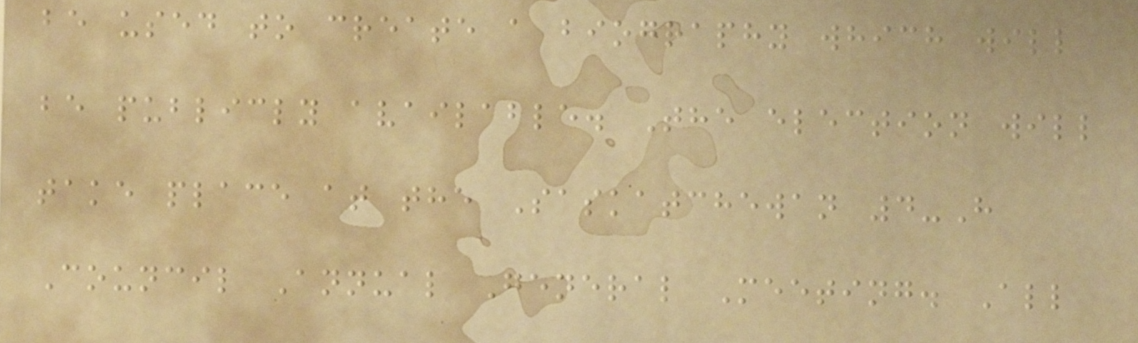be used to create a biography which will
be publicly available. The election will
take place at the Saskatchewan 4-H
Council Annual General Meeting. All
